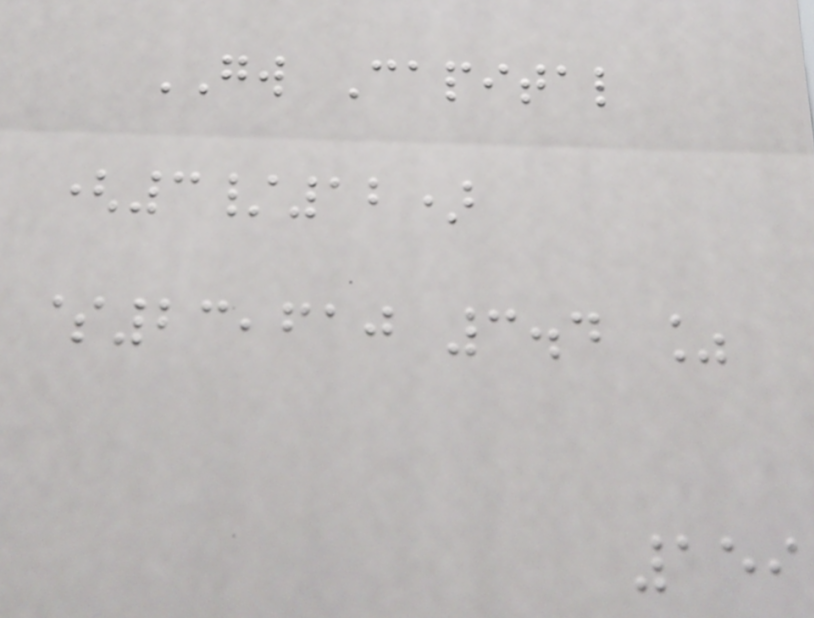GW Capital
(3/12)
$23,610 3.4 %
159
